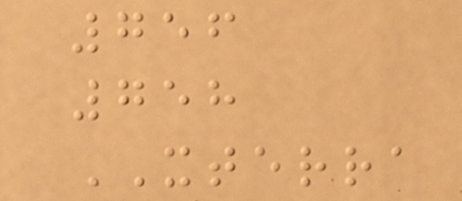756
758
XTERRA
